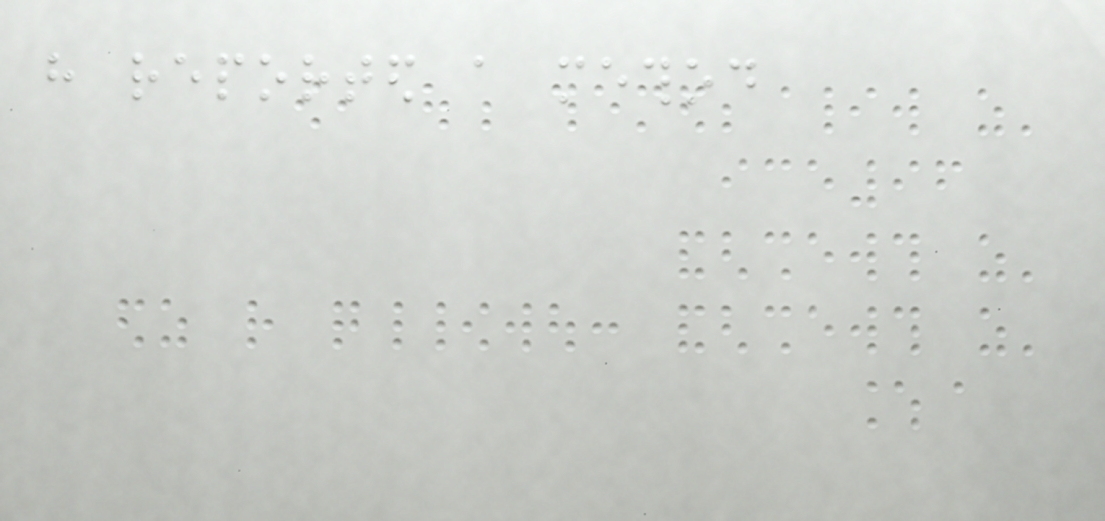have reported a method
